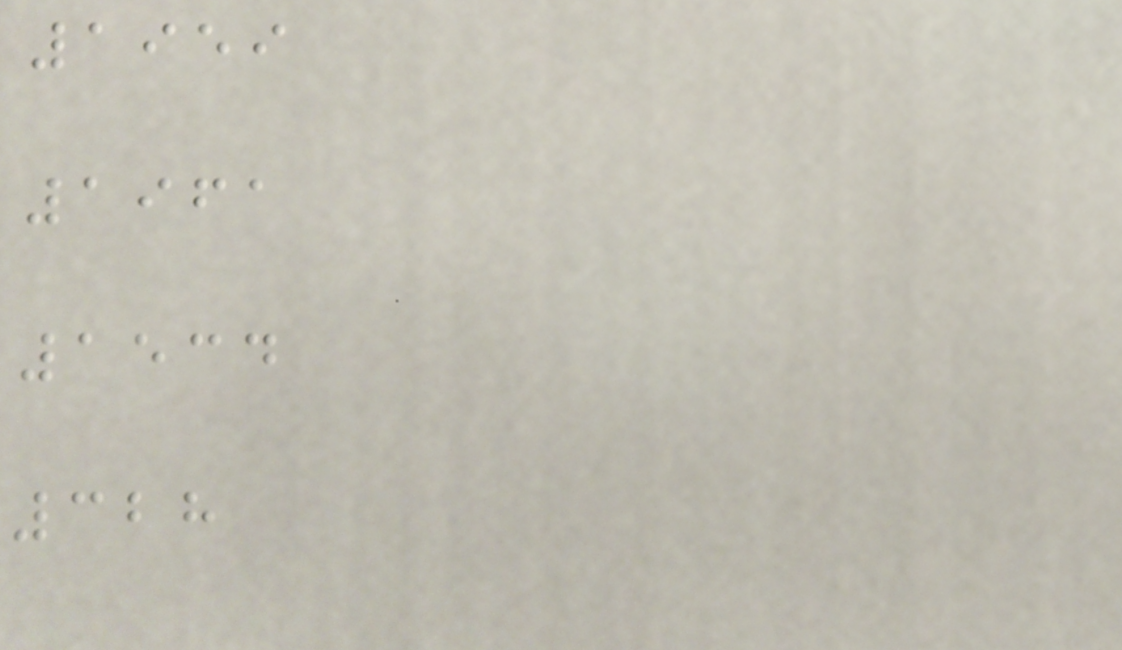1959
1961
1534
328
